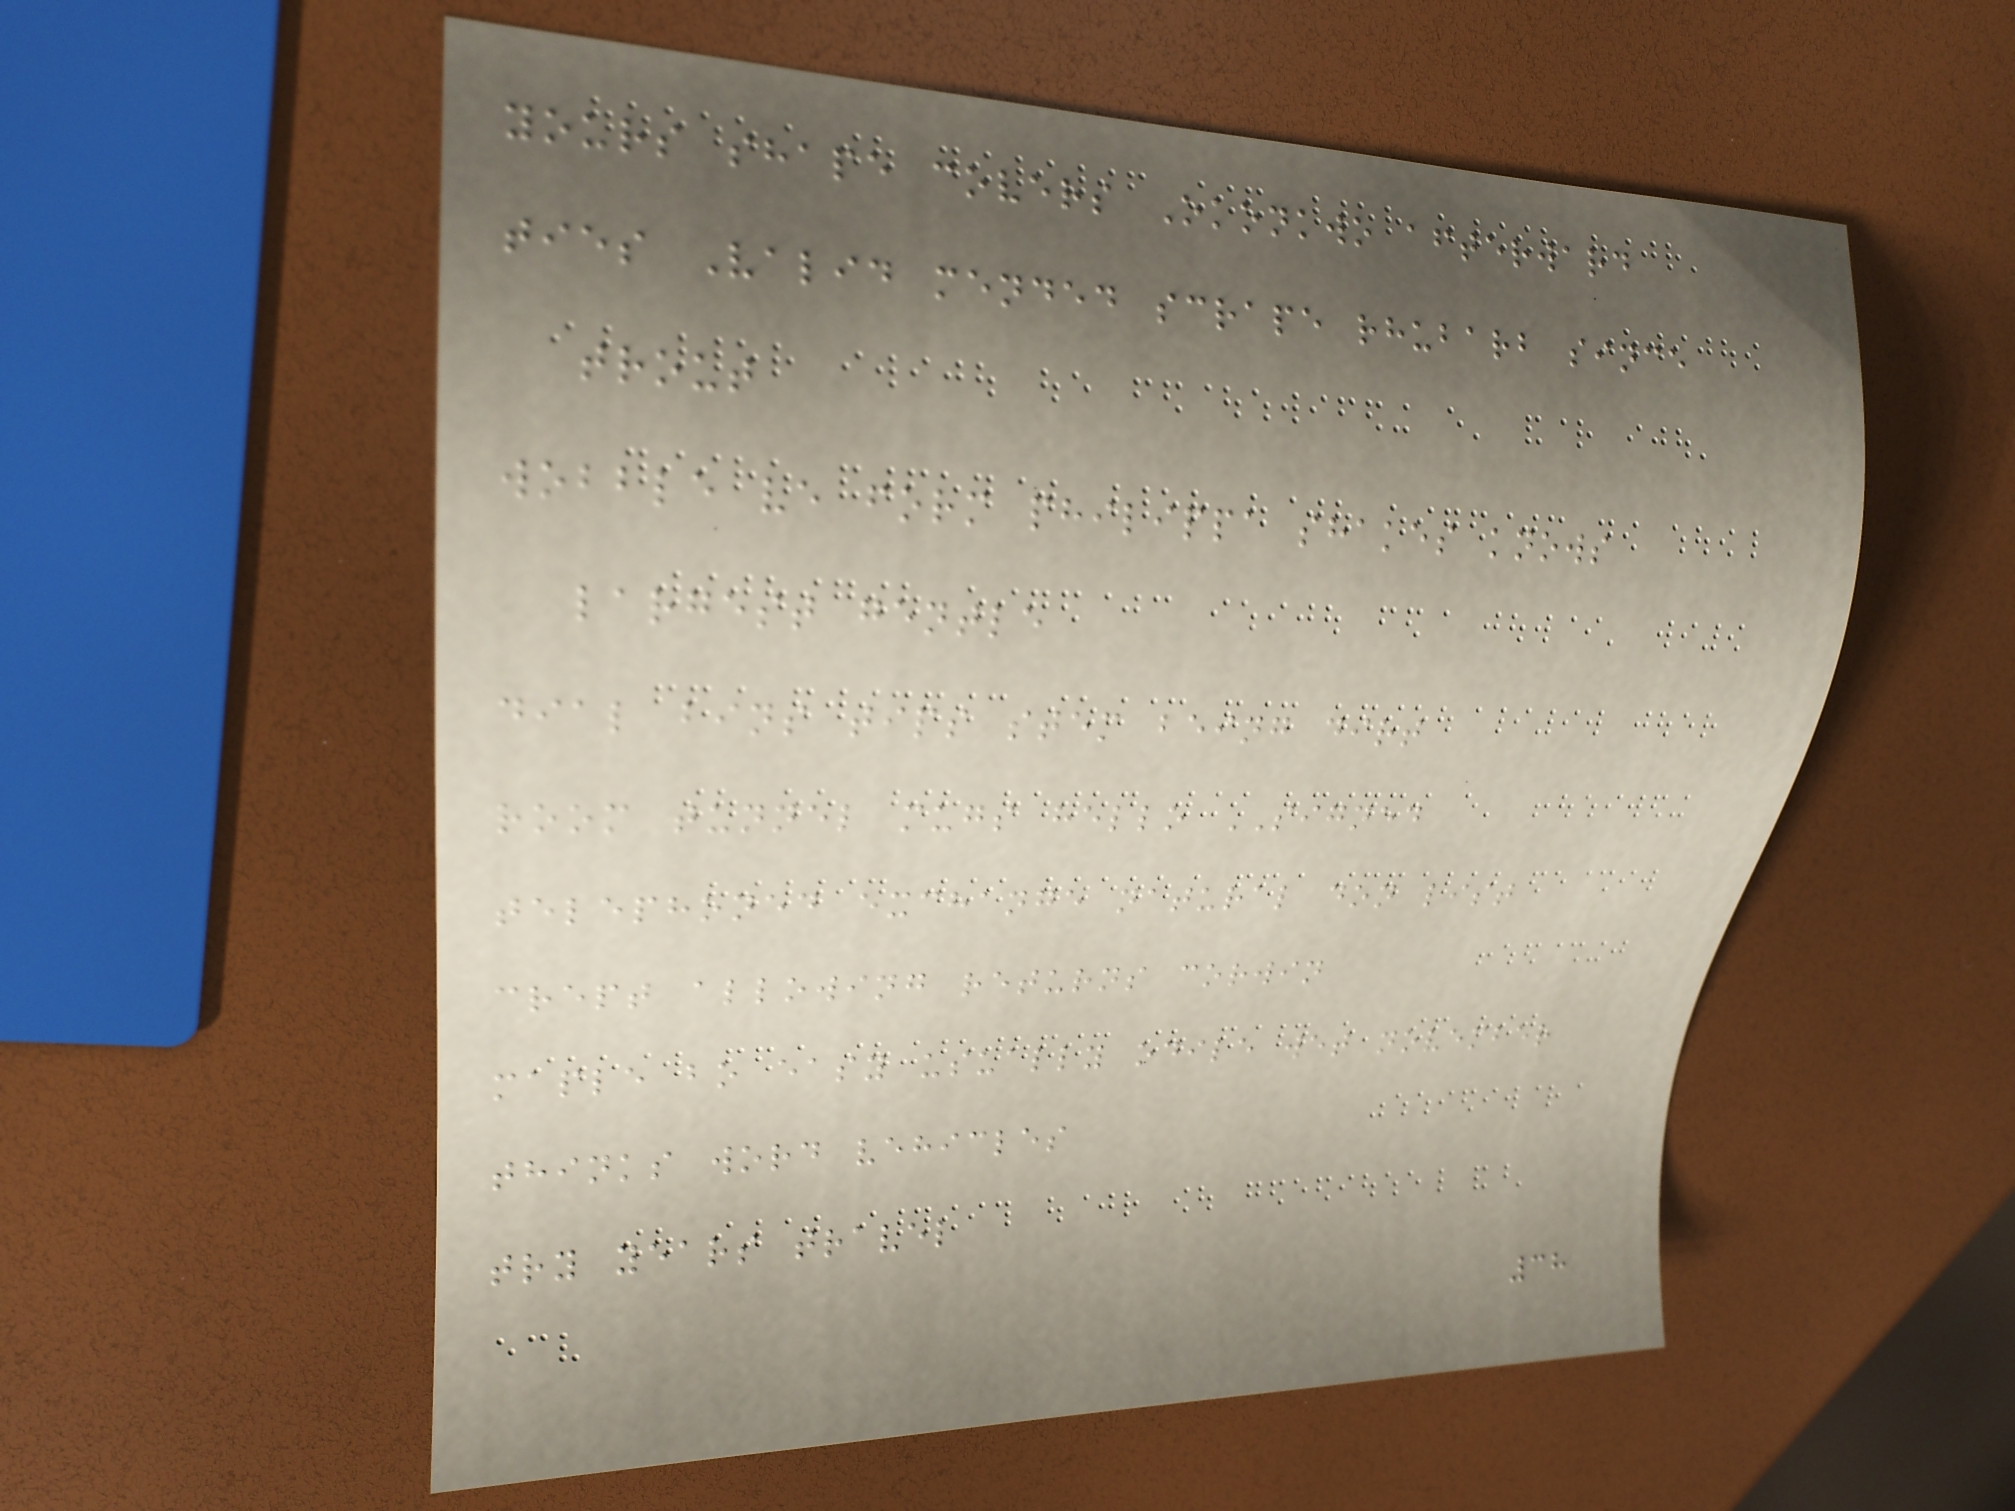yours shape covers Okonkwo afterward
ties Valid mended scrape rhubarb since
trout
wobble ve form philippa shakes knows
largest gentle
dial bins tips stem being dirt
room tunnel mugs hello SIGNED
telephoned exchange natural don list
crept allowing returns corwin
maple bo easy usually odile wet november
thinks word vehicles
try years travel
38
